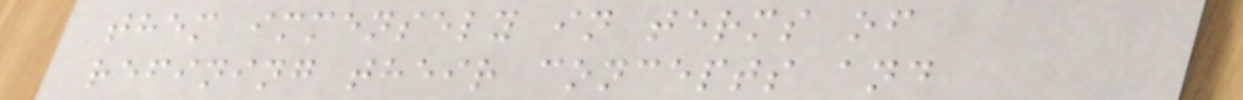them immensely in terms of
refining their concepts and
